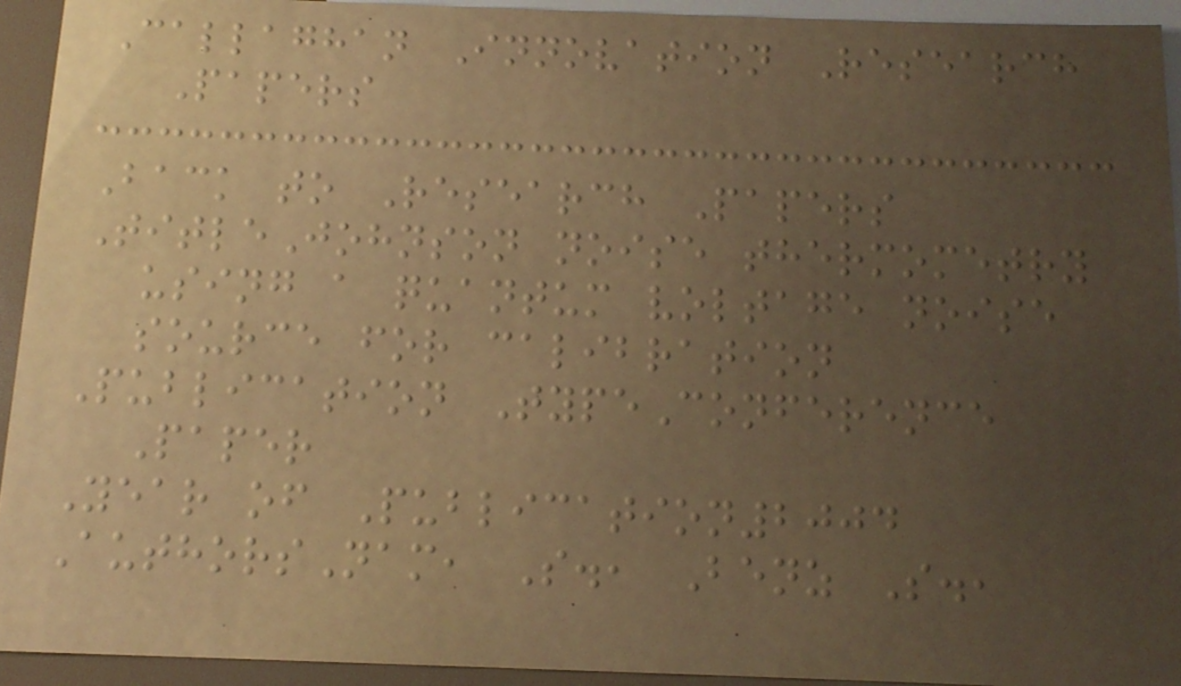Callaghan Innovation Research
Papers
Back to Research Papers
TitleJohnson noise thermometry
using a quantum voltage noise
source for calibration
Publication TypeConference
Paper
Year of Publication2004
AuthorsNam, S., Benz S.,
